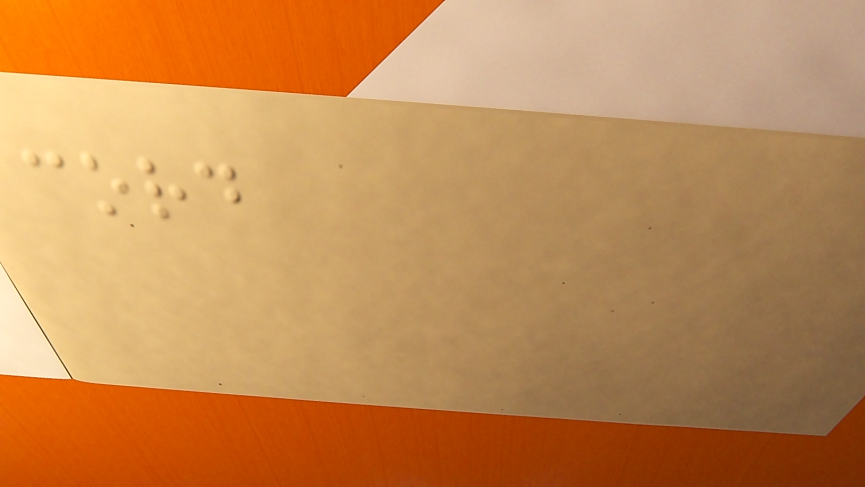cord
